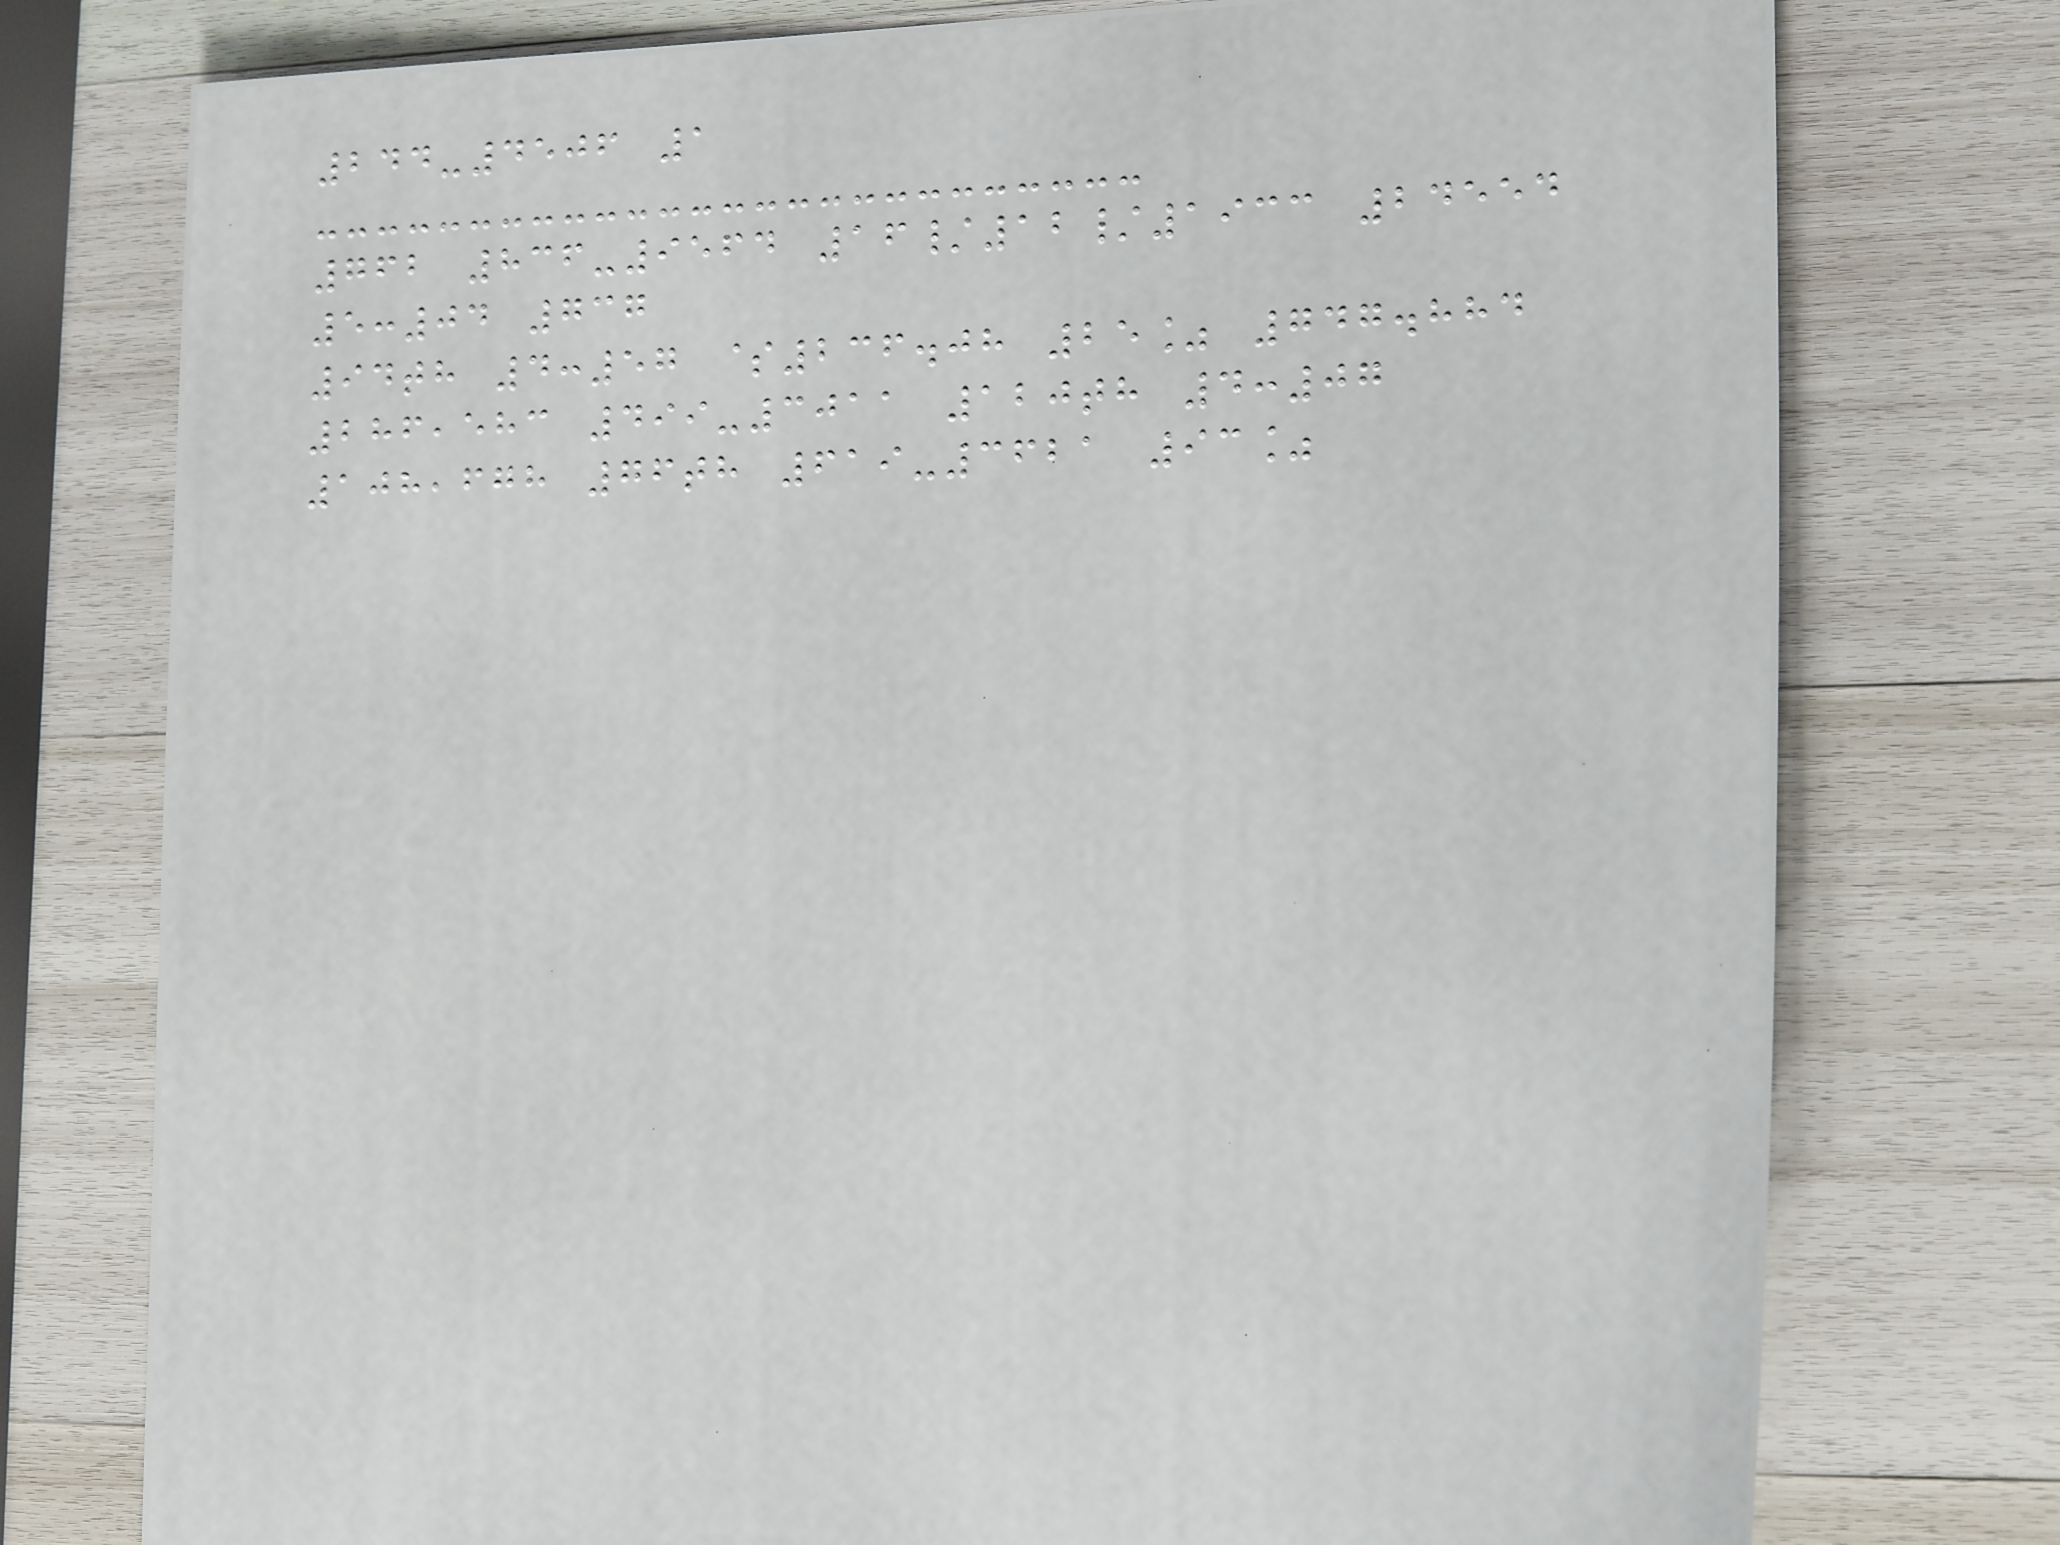244-4506 1
762 836-9564 16/12/1933 24554
5:04 737
94th 4:57 $236.08 25% 747.884
286,583 499-3011 120th 4:07
108,678 76th 619-3621 93%
